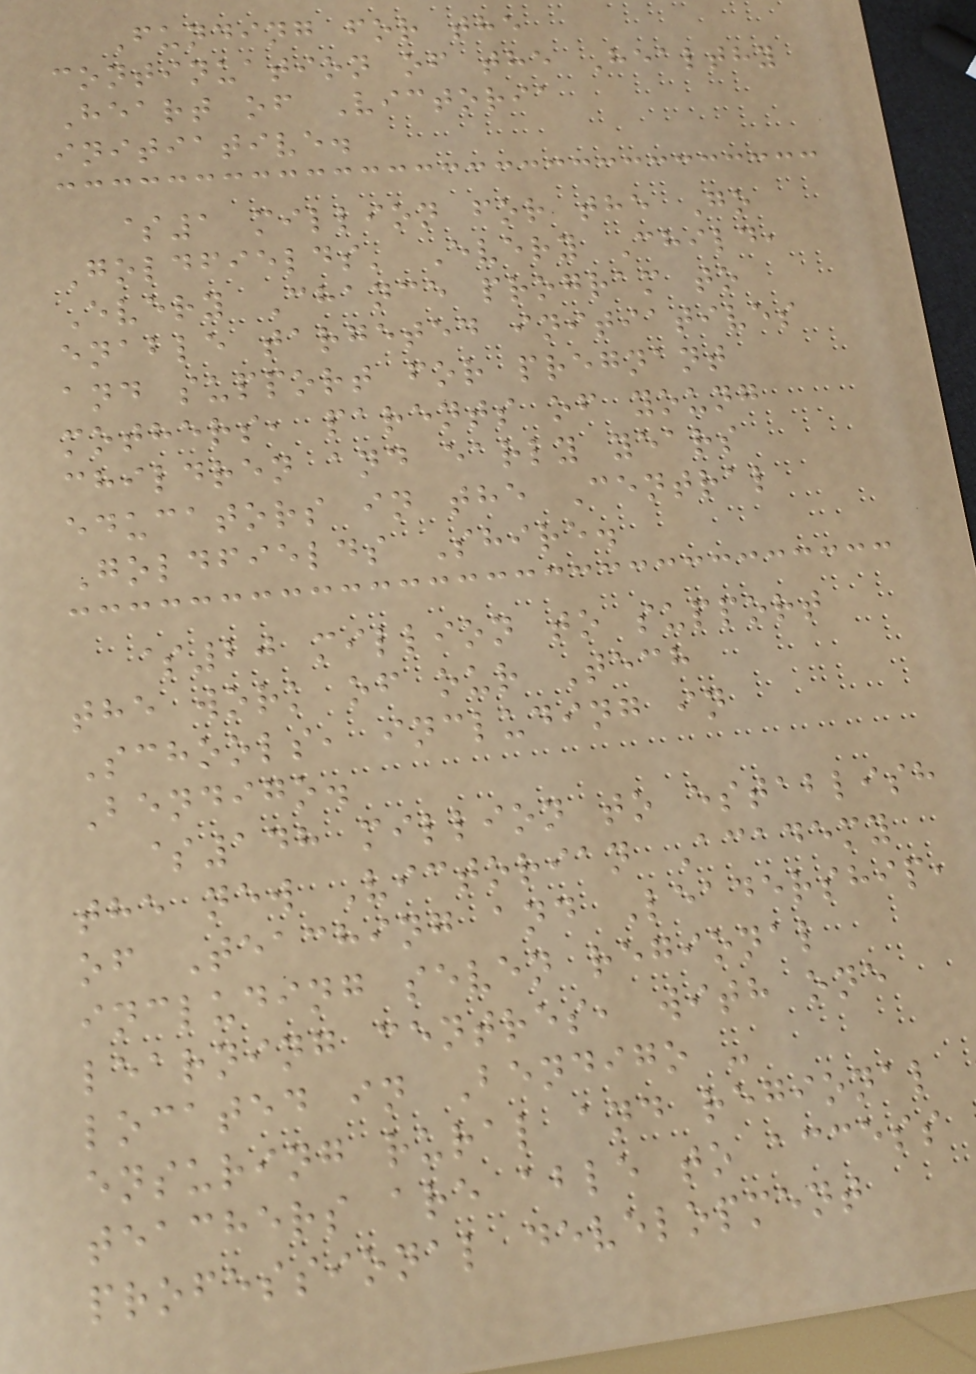Funding for the
continuation of the Healthy
Heart of Victoria
initiative.
$1 million for the Go
Goldfields' Every Child,
Every Chance program to
enable targeted initiatives
and support for pregnant
mothers, parents of young
children and early years
educators in the Central
Goldfields Shire.
$20 million to support
the work of our Tech
Schools, including in
Bendigo.
$148 million to establish
the new Victorian Academy
of Teaching and Leadership,
including seven regional
learning centres, with one
located in Bendigo -
ensuring rural and regional
teachers are able to access
professional development
